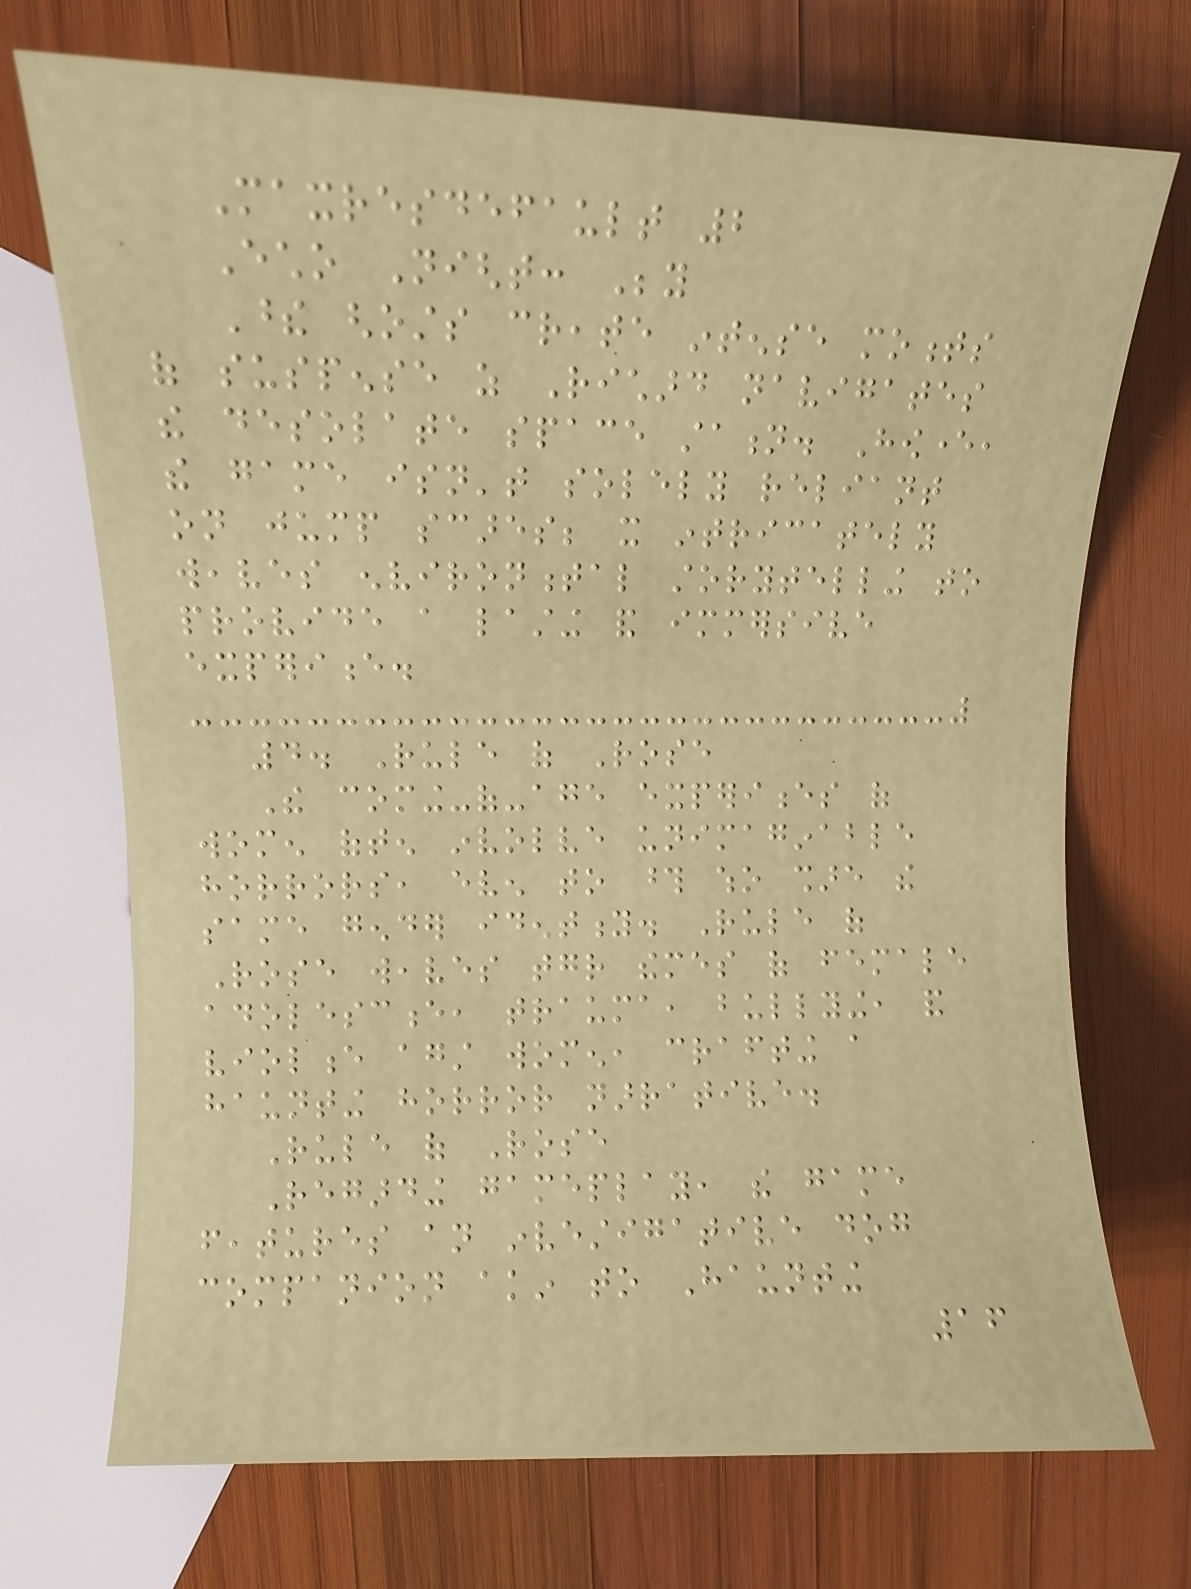Maxresdefault 2
Echo Night: Beyond
These ghosts create intense moments
of suspense as Richard navigates
the desolate space station. However,
the game isn't solely reliant
on jump scares; it intricately
weaves environmental storytelling to
provide a lasting and immersive
experience.
4. Rule of Rose
The coming-of-age experiences of
women often involve unimaginable
horrors, even to those who share the
same gender identity. Rule of
Rose weaves together themes of female
adolescence, trauma, bullying, and
violence against women, crafting a
haunting horror narrative.
Rule of Rose
Regarding gameplay, the game
features an investigative dog
companion akin to Haunting
16
